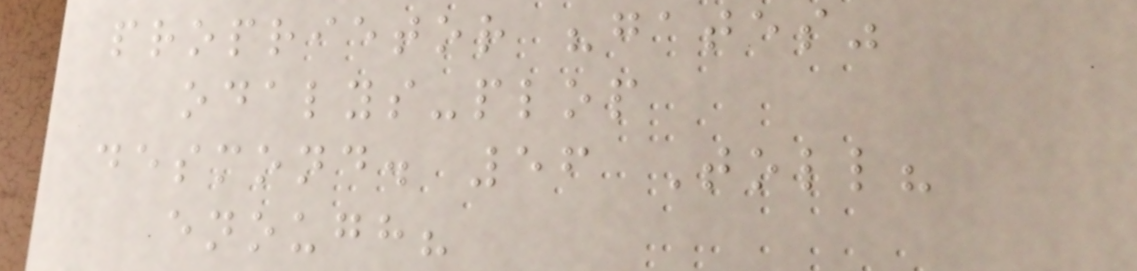proprietor "gates"
odalys-plop
desmond. 56 Toll?
enough?
